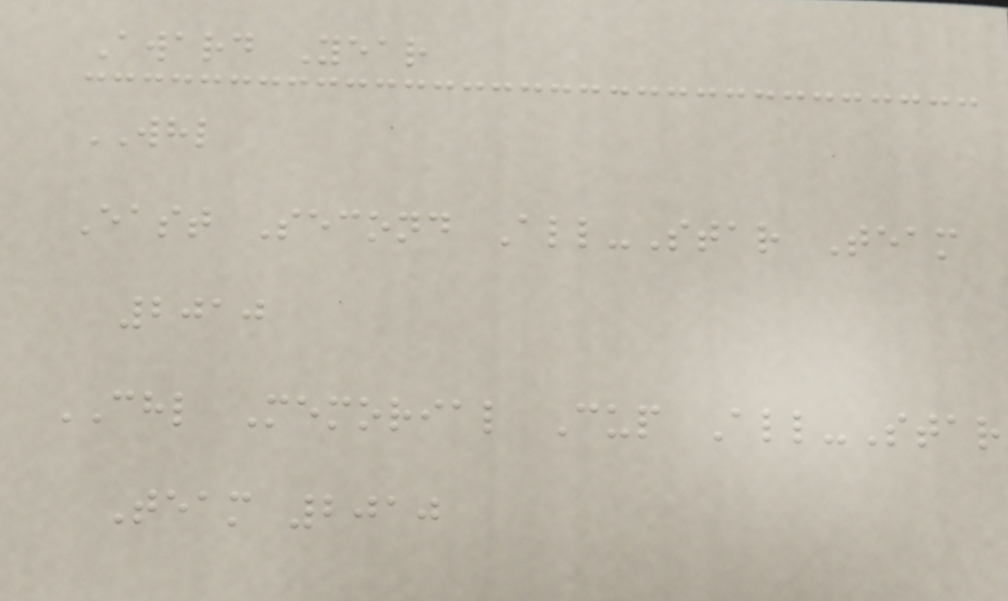Award Year
WHL
East Second All-Star Team
2010
CHL Memorial Cup All-Star
Team 2010
